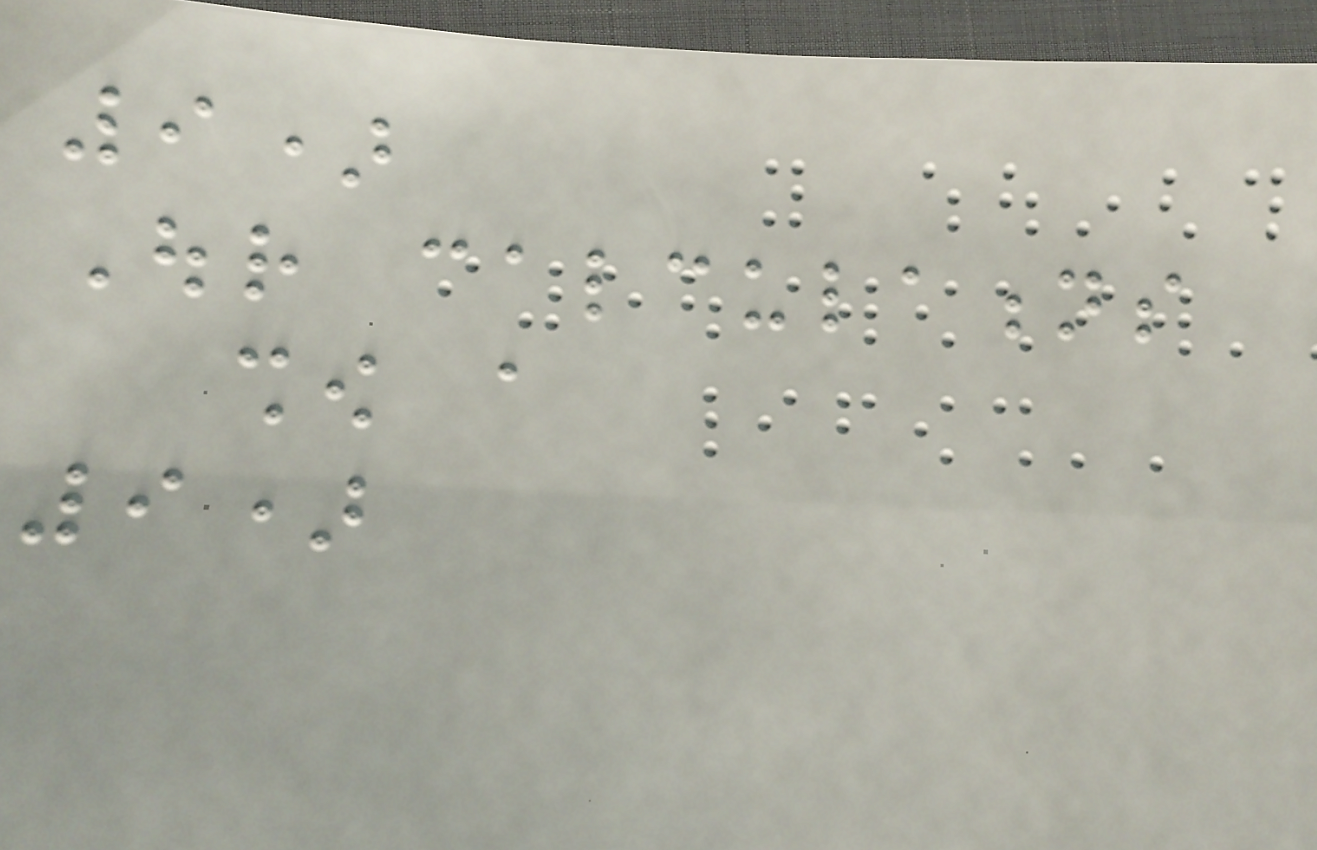9)
Our calculations
show a
9)
